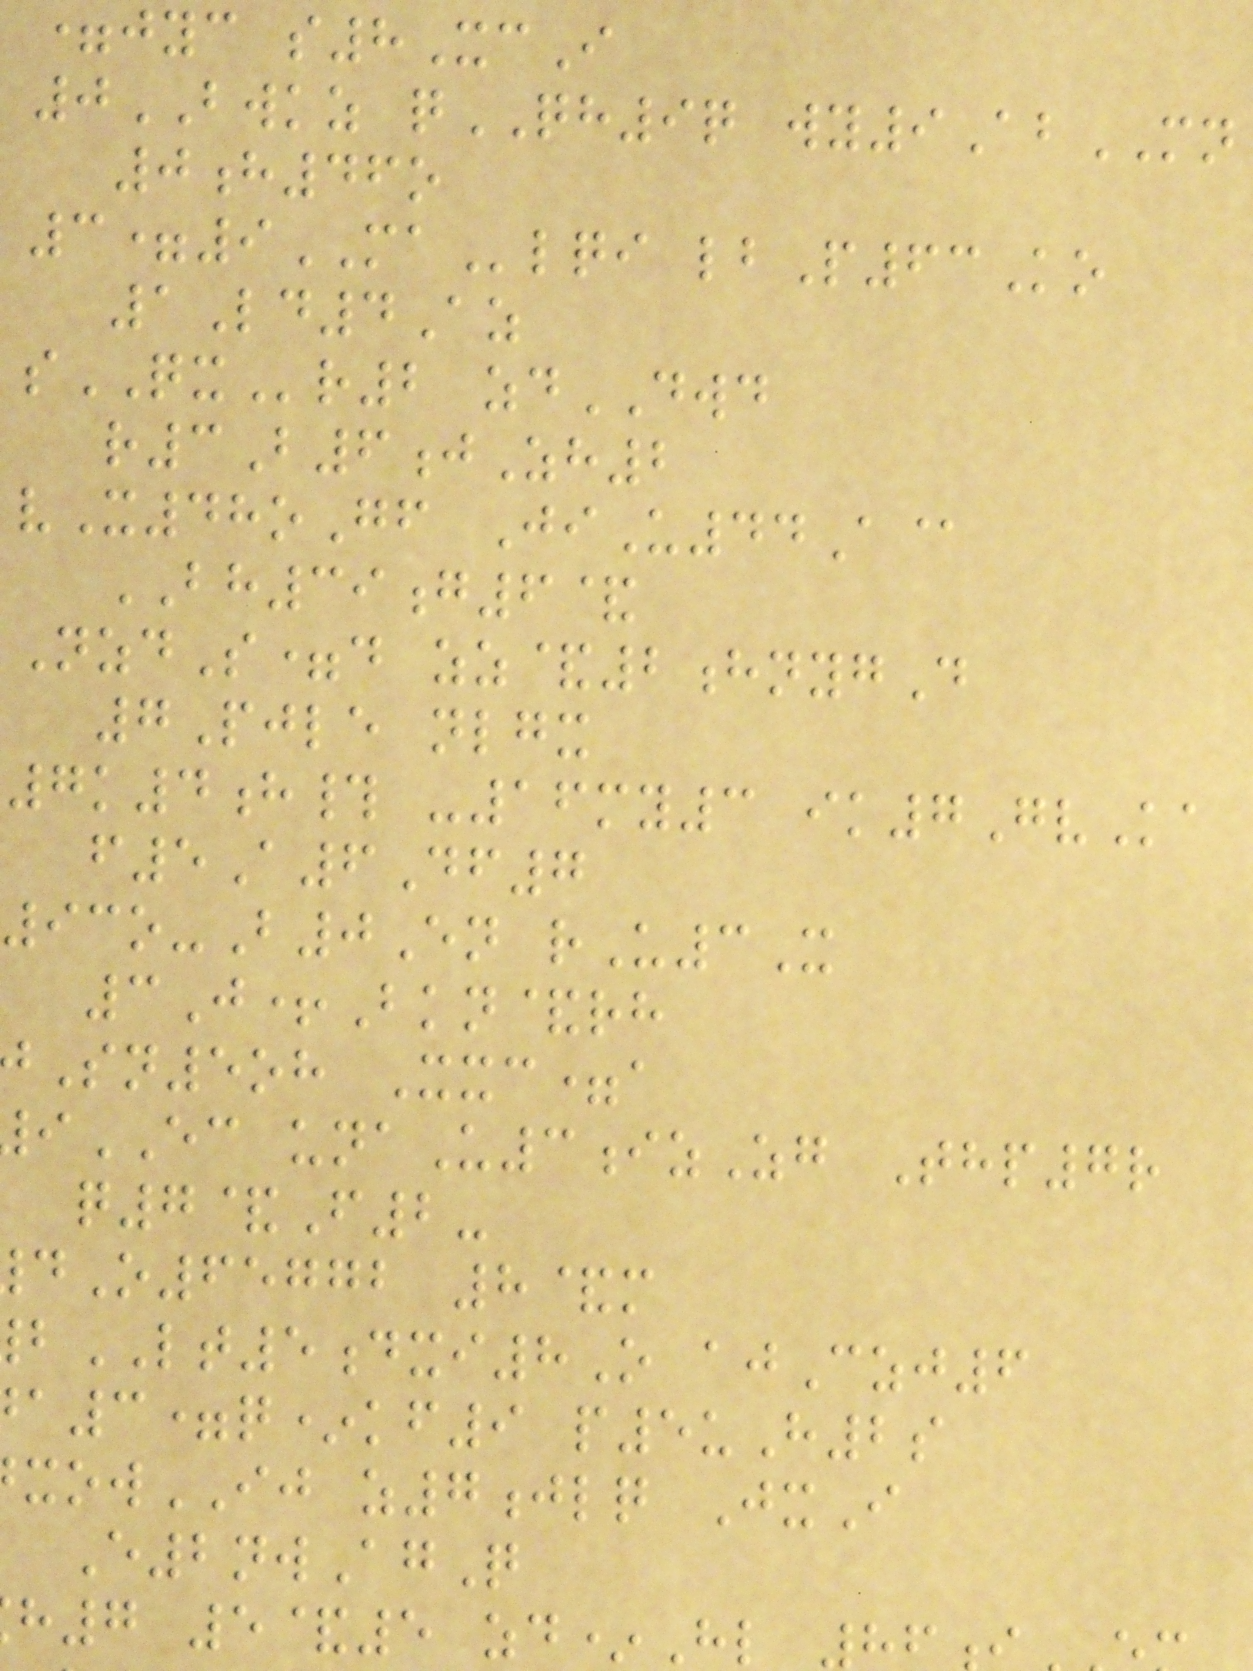=jyc s8XcI
0BWKZ qQH9q wy9AbMN
0h46o
3=9MAlqi lbP63Ko
1Ld4Az
sQXr2 zdDWD
r3B6jZh2
vX48oGf JiU44A@
BH39g6&
NzdS=d zz&2hnygD
7Pjle nlgx
7k4h# -16my3 ik7GvKa
f5A6Df7
93o-B0En rU3X
3J+Bkn&rh
Sn5oh Xxc=a
EC unaU3izZg Thp7r
q7&F2-
O65772 8&m
LT5dxi8O ajCzj6
a3=q*kf9 p5uH2s
xowIJ z7jlq JxI
E2nwAgQ
h7 5&5 zd*Hl
